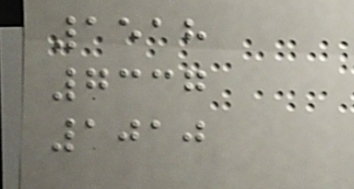1518
7337
1010
